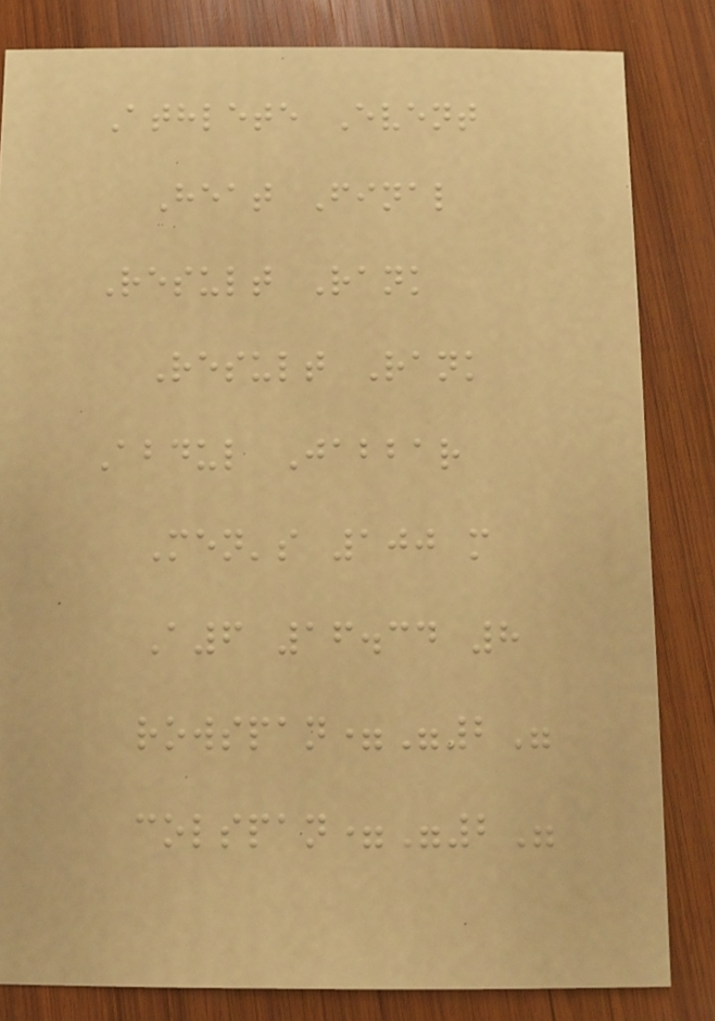Athlete Event
Heat Final
Result Rank
Result Rank
Abdul Jabbar
Men's 100 m
A6 16.34 8
rowspan="2"
colspan="2"
